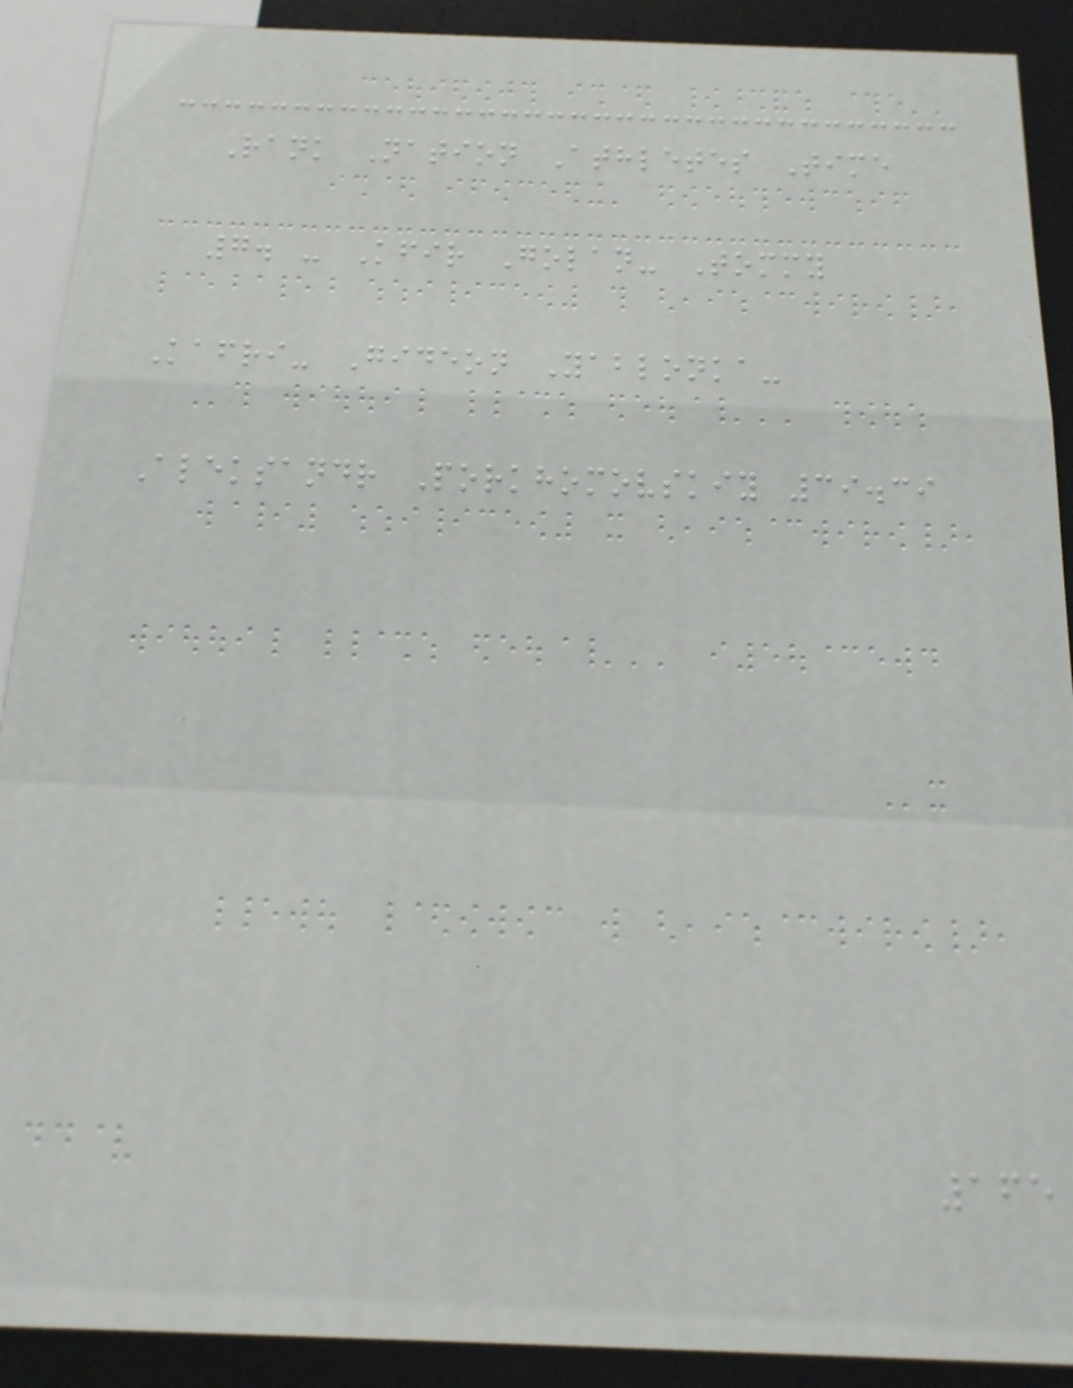Rank Nation Athletes Time
7. - Kfir Golan- Tommy
Kafri- Gideon Yablonka-
Aleksandr Porkhomovskiy 39.39
165
